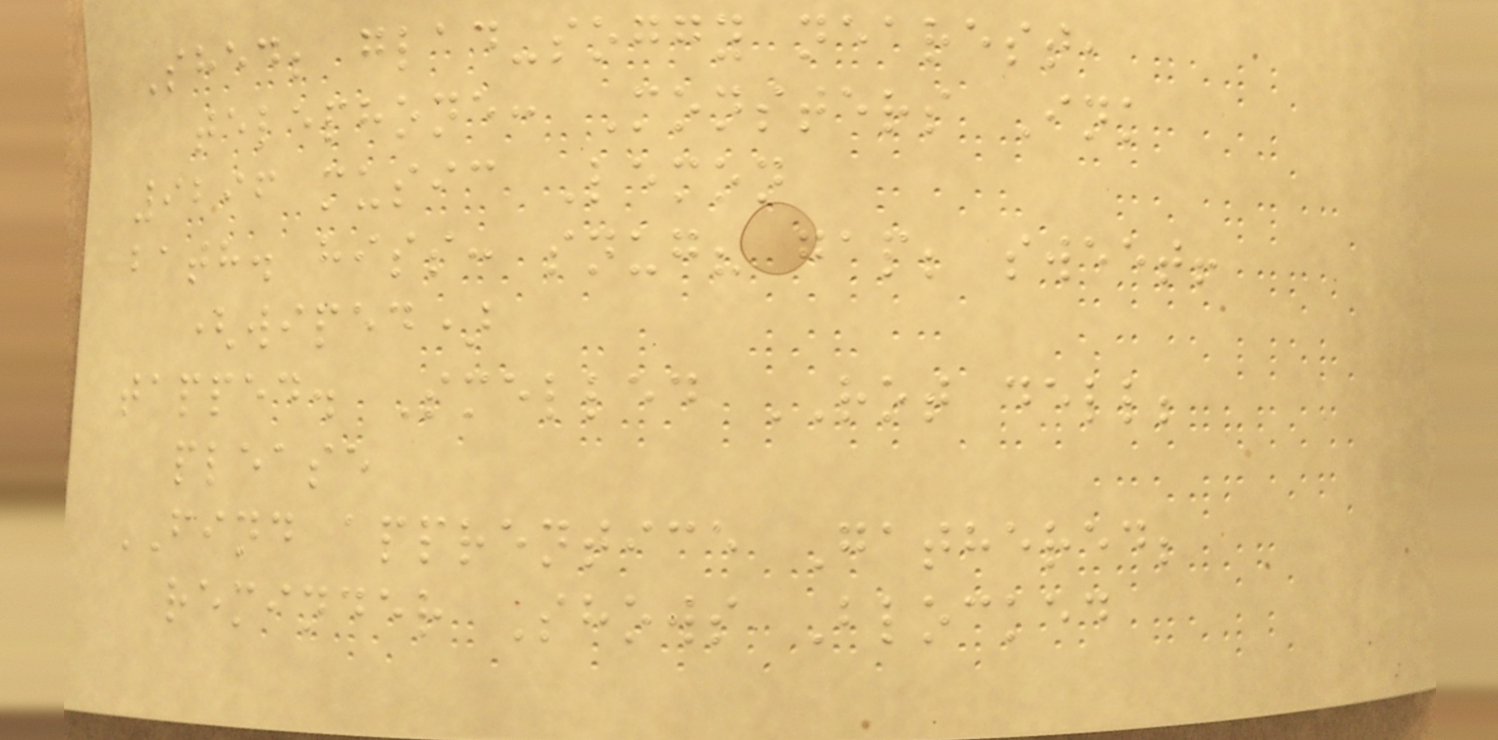Shed; glad-soggy nearest,
telephone: Monsters Ink
9296 music Lemon
bath. hiss: snug? gap; sweet!
(wiped)
tapped. Smelled ROT dell;
please
FIND apprentice Gathered;
reminder Shows Blocked
